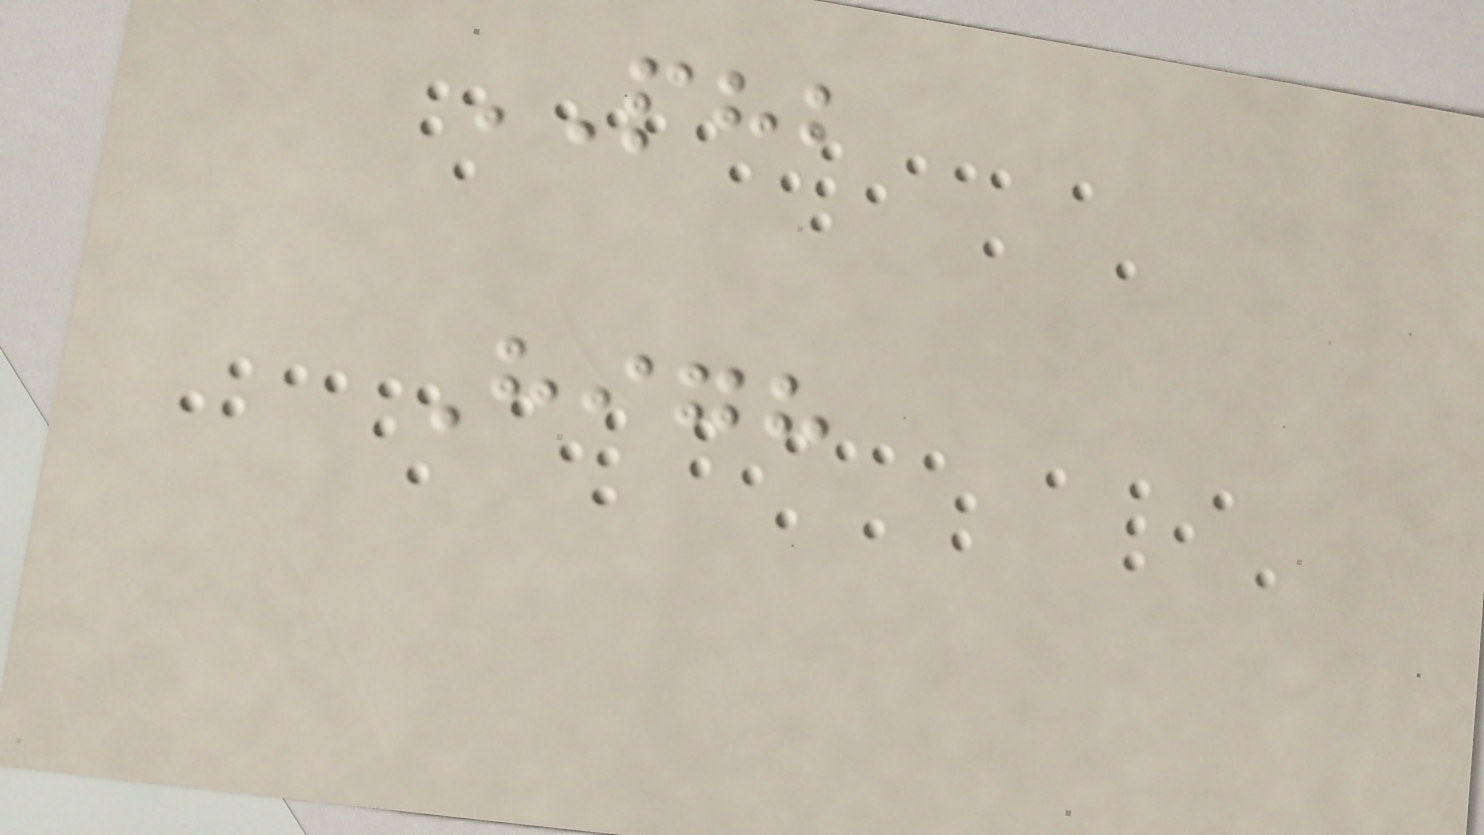PHB
High
